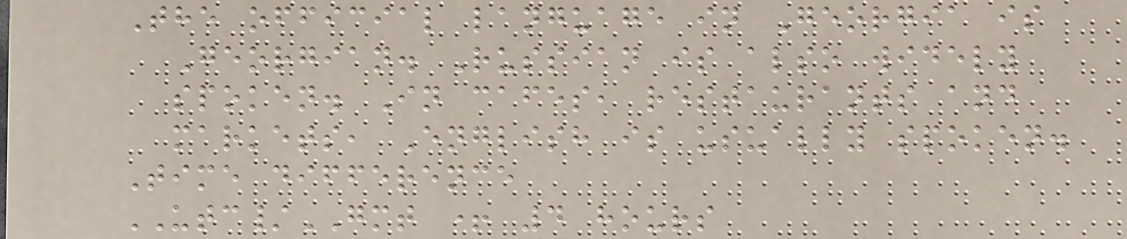The official language in Georgia is
Georgian. Russian is also widely
spoken. In cafes, restaurants and
markets, English is usually spoken.
Time difference
UTC/GMT + 4 hours
